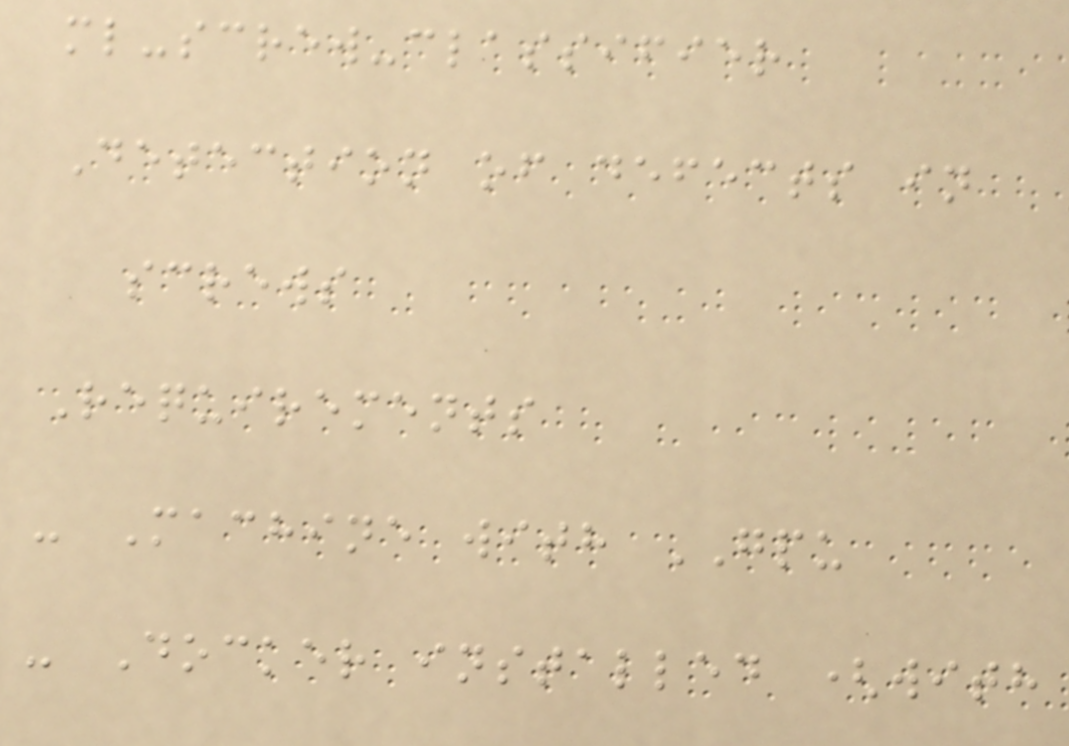ml-screw-classifier
Detection of defects in
screws
Requirements
- Machine with GPU
- Docker installed (with
